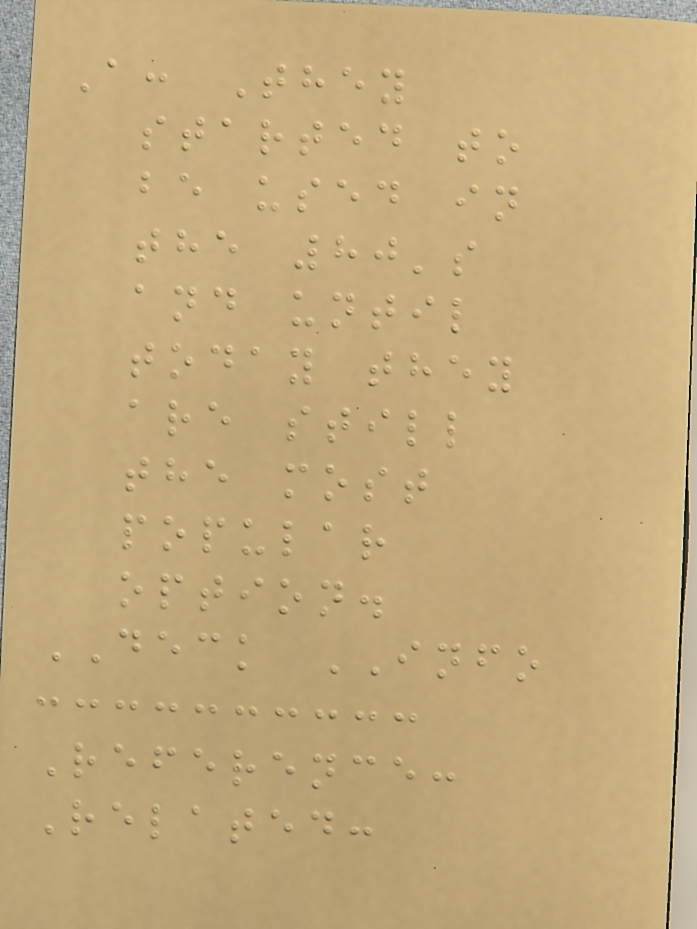A: They
started to
be used in
the 80's
and until
today they
are still
the most
popular
option.
DECK INFO
Reference:
Related:
